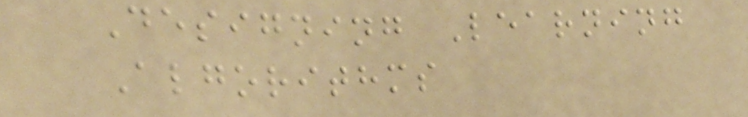Designing Learning
Algorithms
